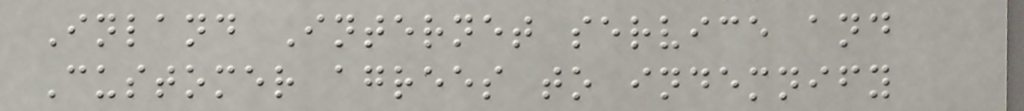Inland Internet service and
Customer agrees to indemnify
